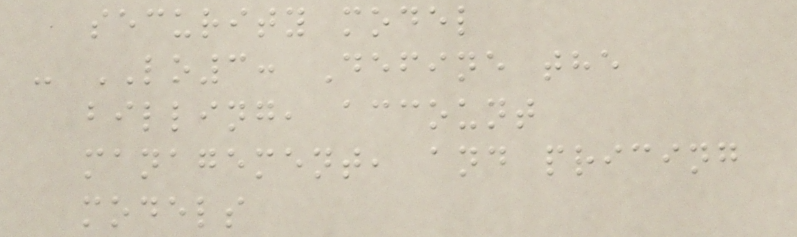security model
- LO3: Define the
billing, account
management, and pricing
models
